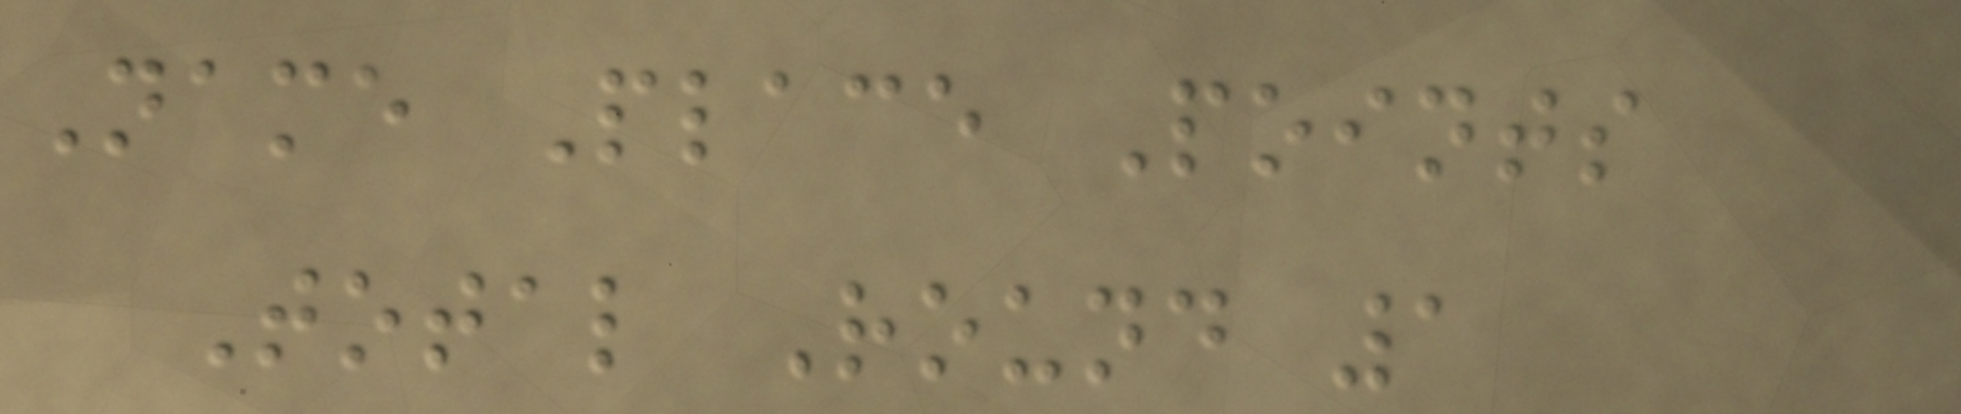Name Place Points
Total Round 1
